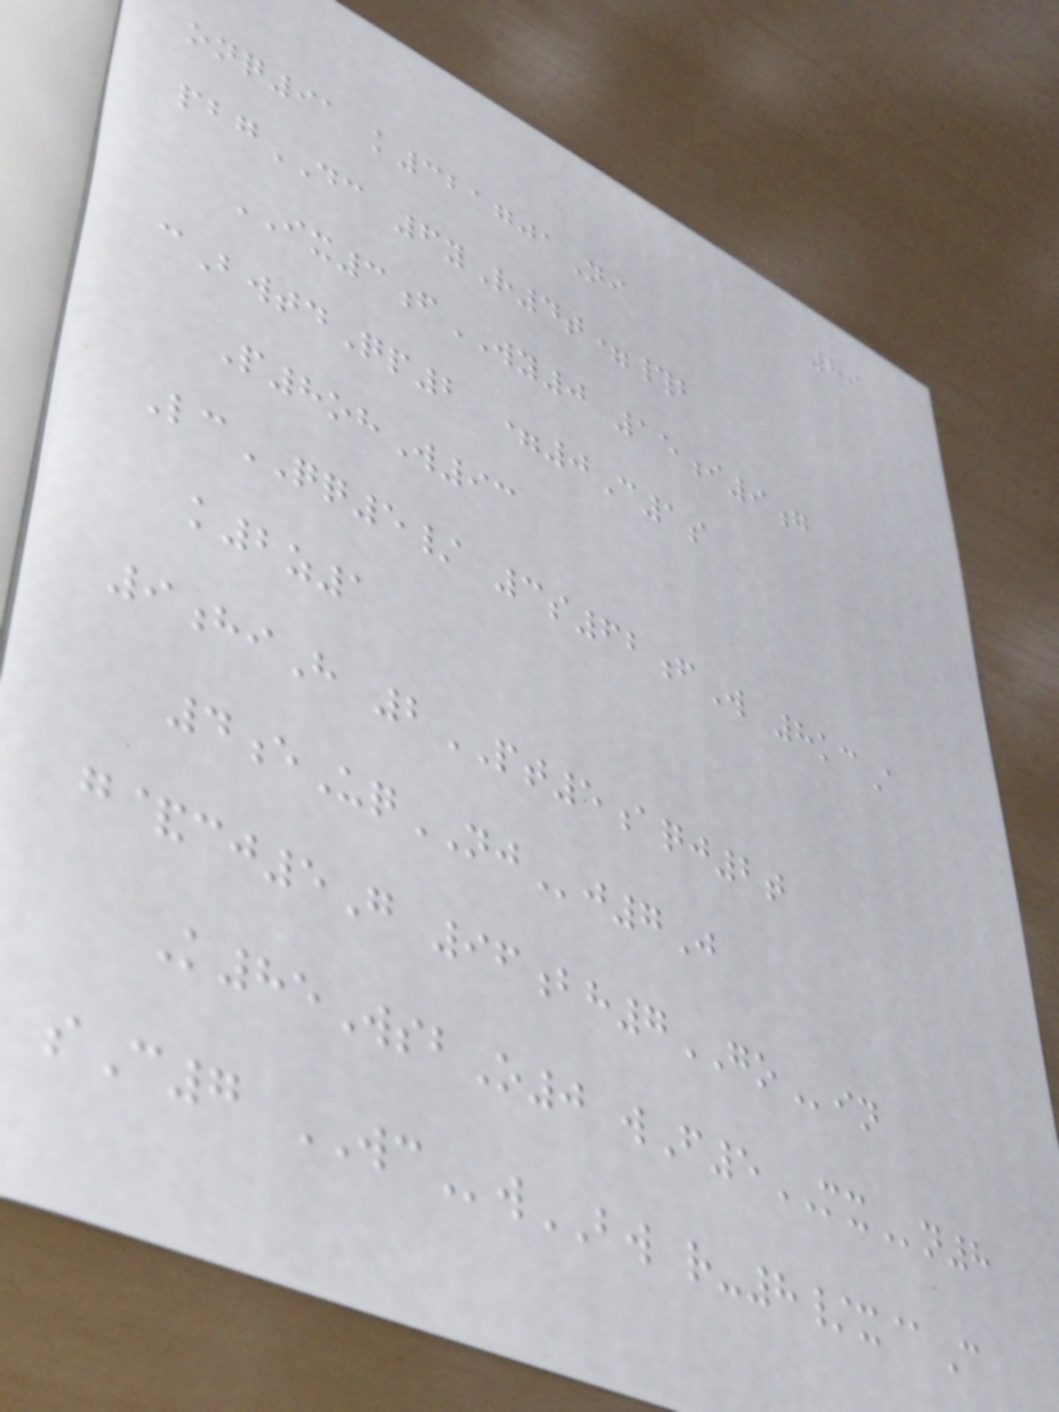89
onq91 k321701Ni
pbgDC 6yR4t=#b
IX3fWY0 15i9g
cBwtdQp2 =0C1s
P8ohW93
LcQQ5/ 3s62fW 8kcA
k2z1
9hiH 2PT5aqj2t
4eUqNJj7J
g&cj5G 96bh7GOin
K85WsbO0 wF5MXn8
sC7 WCwBW r-8/x@C
